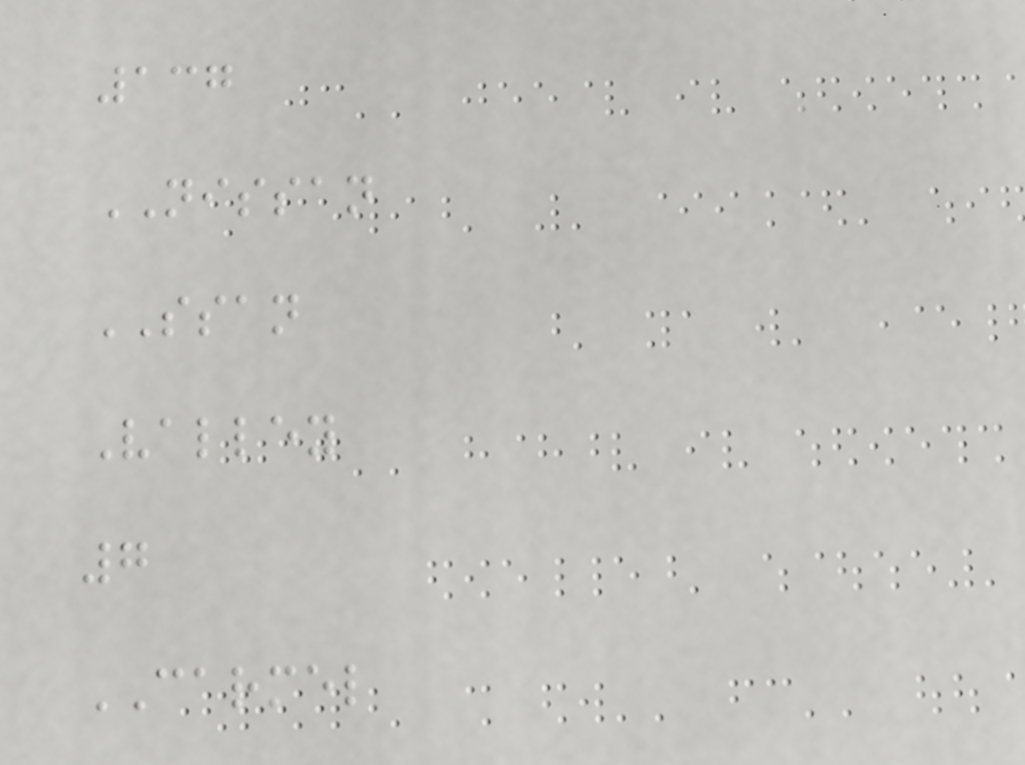137
NISSAN
SSAN
Valley
7
CARMEL
